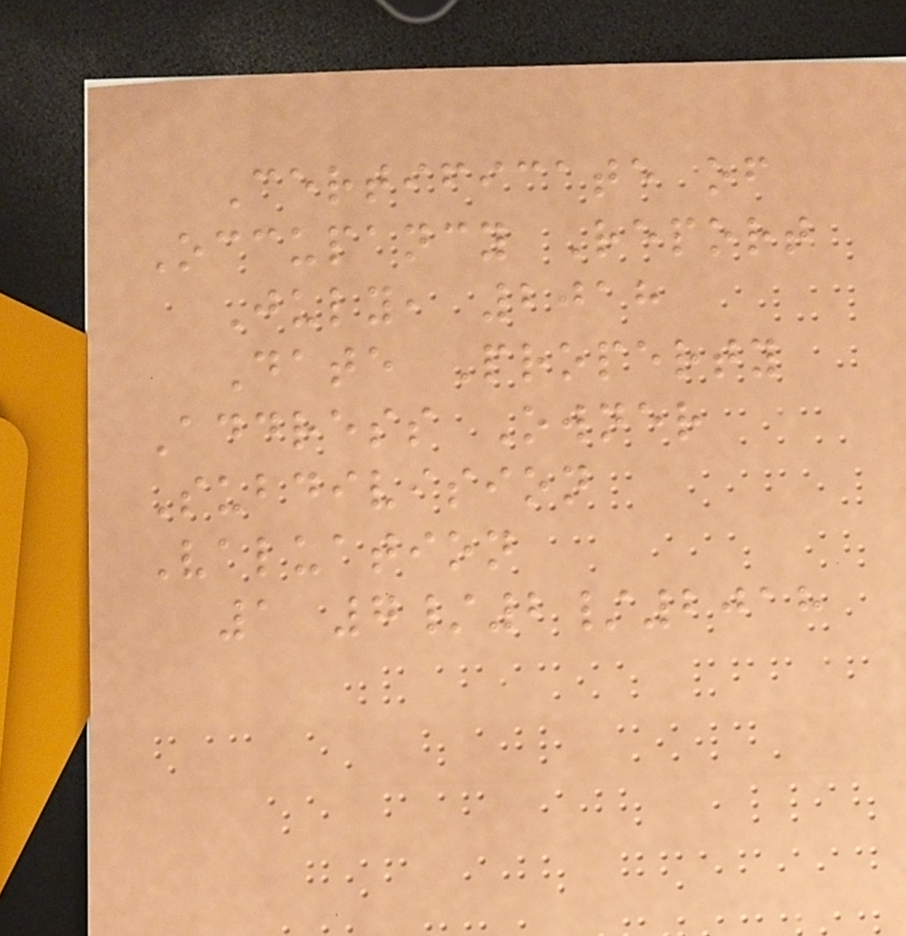Certificate of
Occupancy Report
July, 2018
Date Property
Address Owner
Subdivision
Valuation
1 7/2/2018
